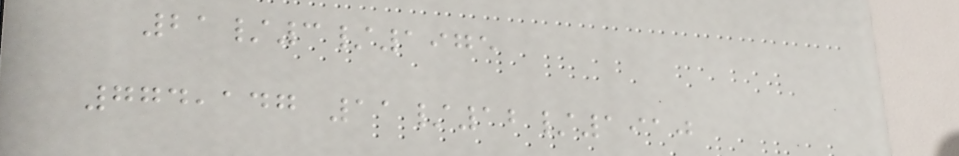21/3/1975
774,147 11/12/1910
